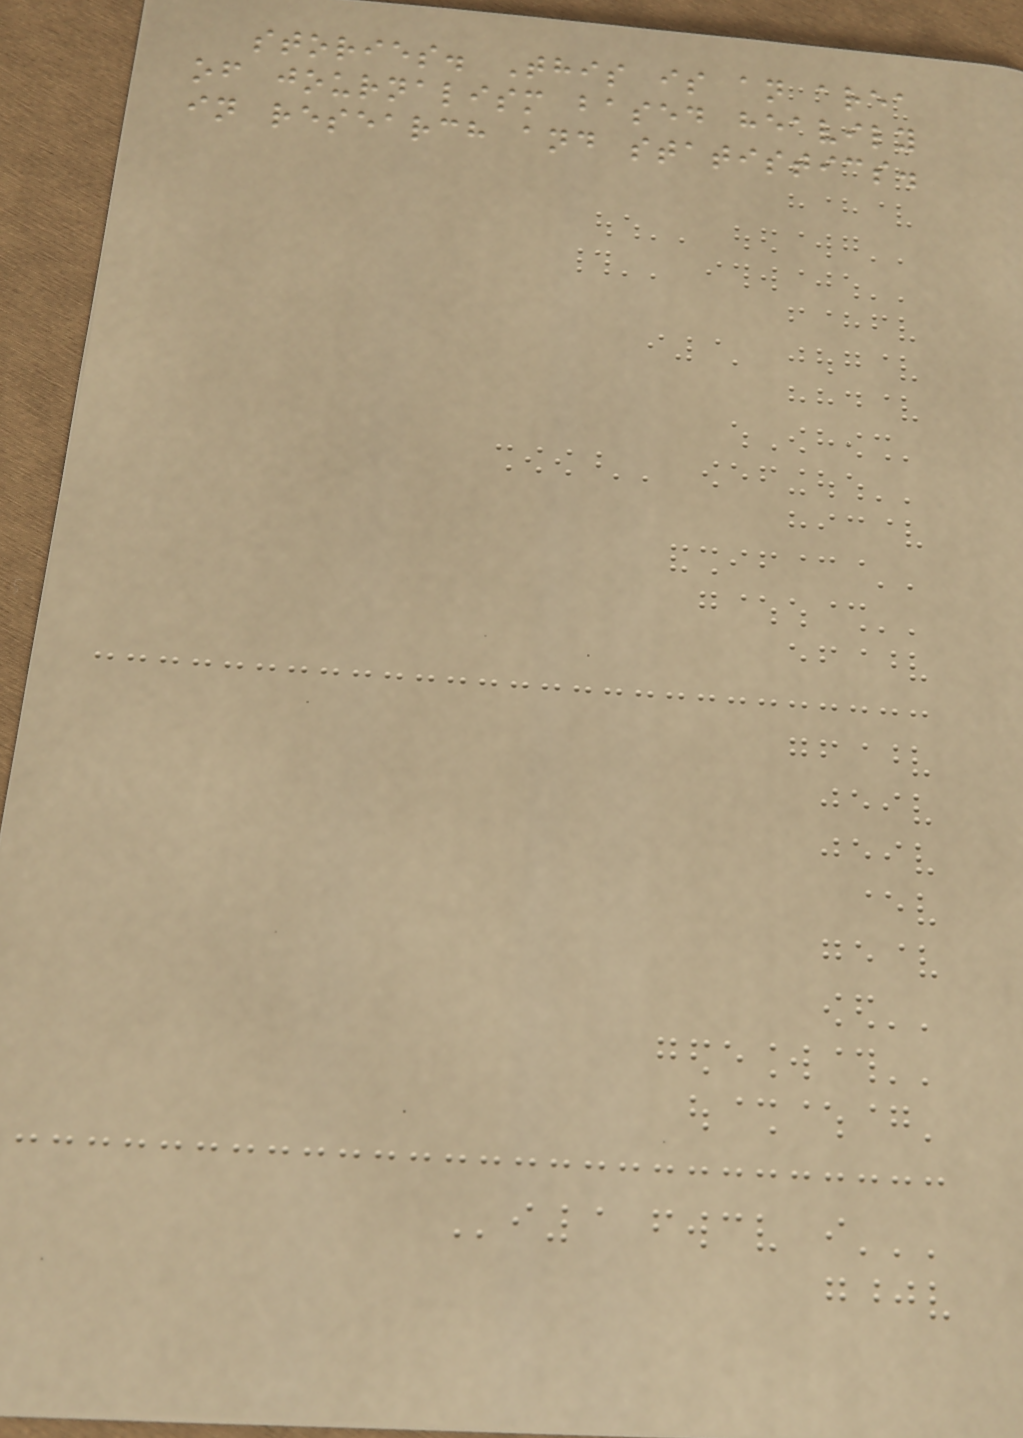stories. This is an area
of journalism based heavily
in research and statistics.
